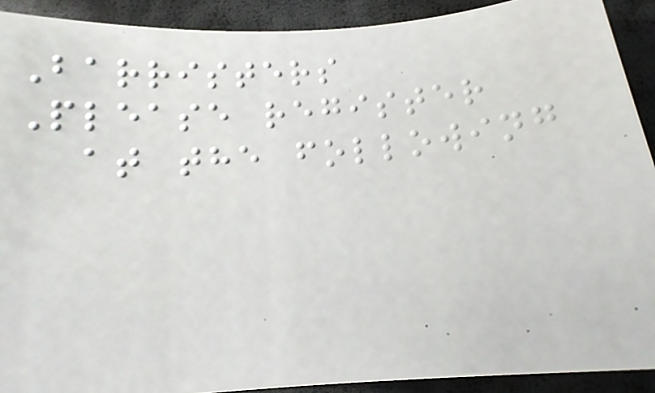Barristers
Please register
at the following
